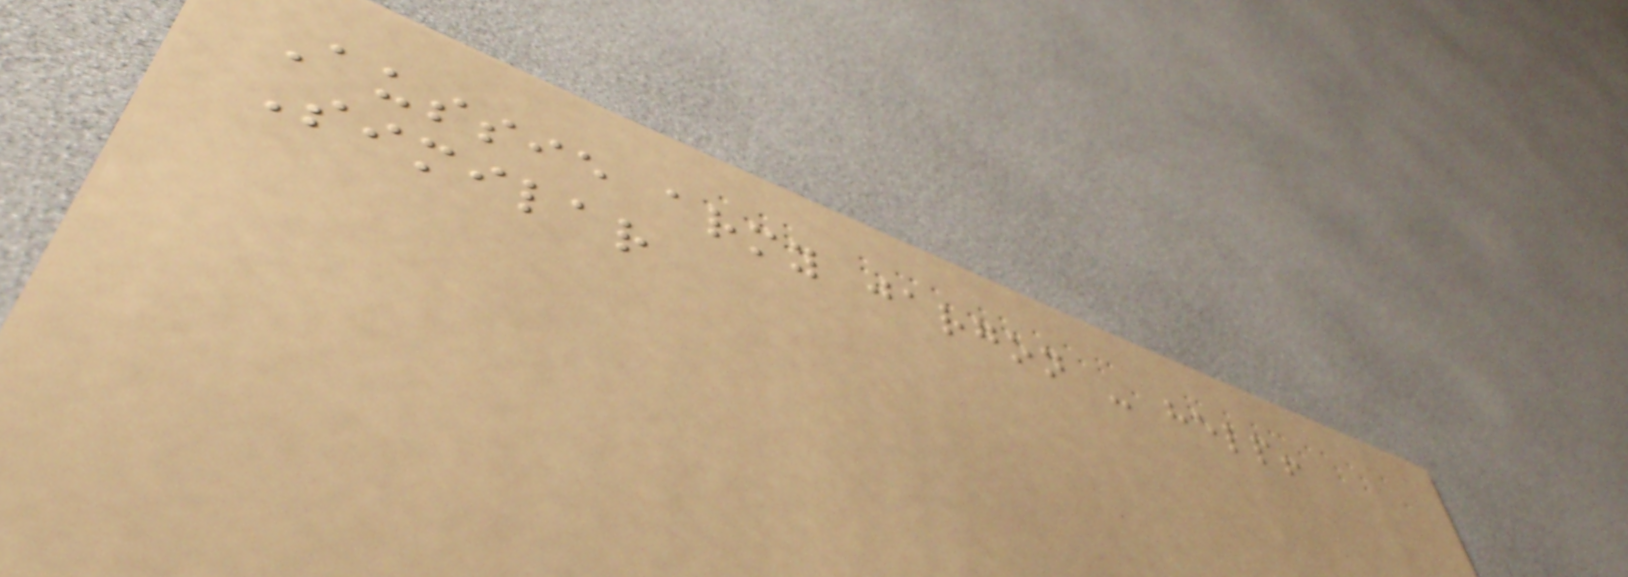Aussie army jargon - help!
Similar
